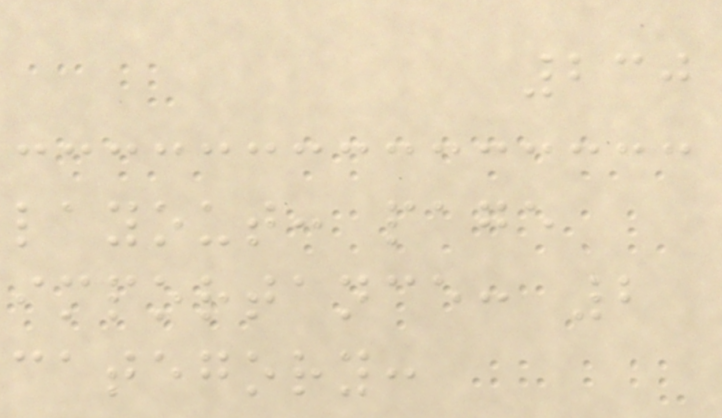230
layout: page
importance: 2
category:
